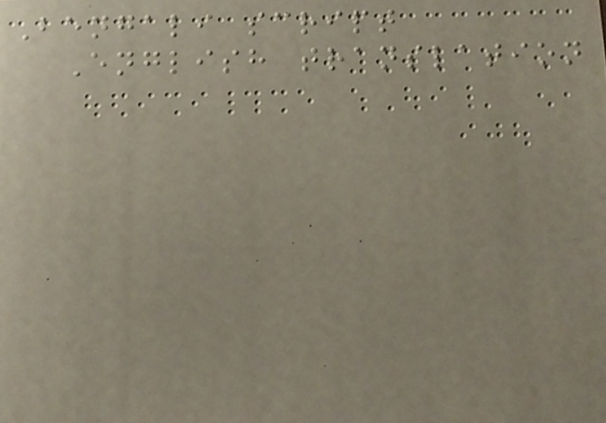Bengali script
English translation
